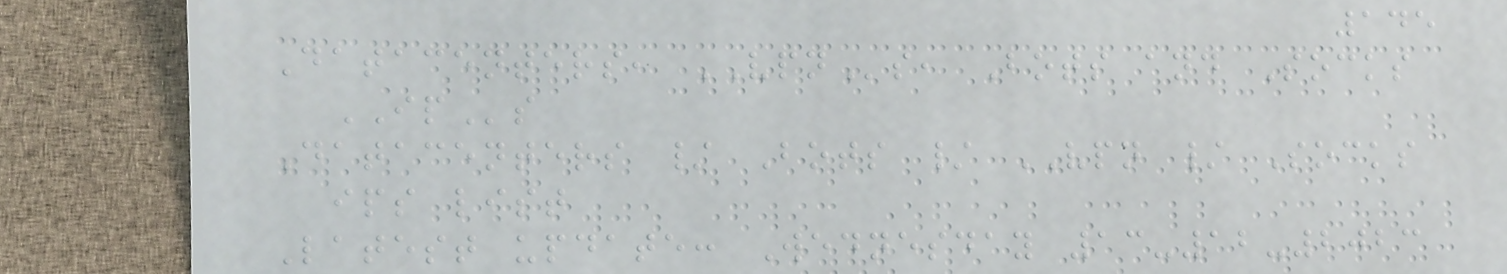145
Datacenters, VPNs, Bots and Socks
IPs
Datacenters / Bots / VPN / Socks
ips list
Latest update: Wednesday 13-12-2023
